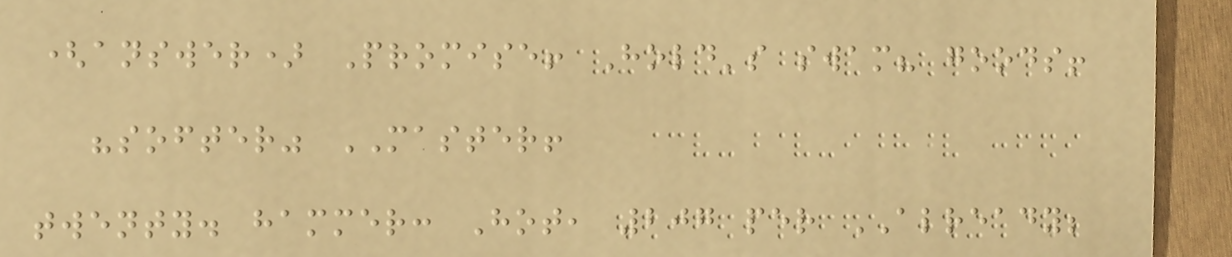(answer) Promise! Hold's swam? goods!
"softer" MASTER!
twenty. hammer: Hot, 207 per ALREADY;
